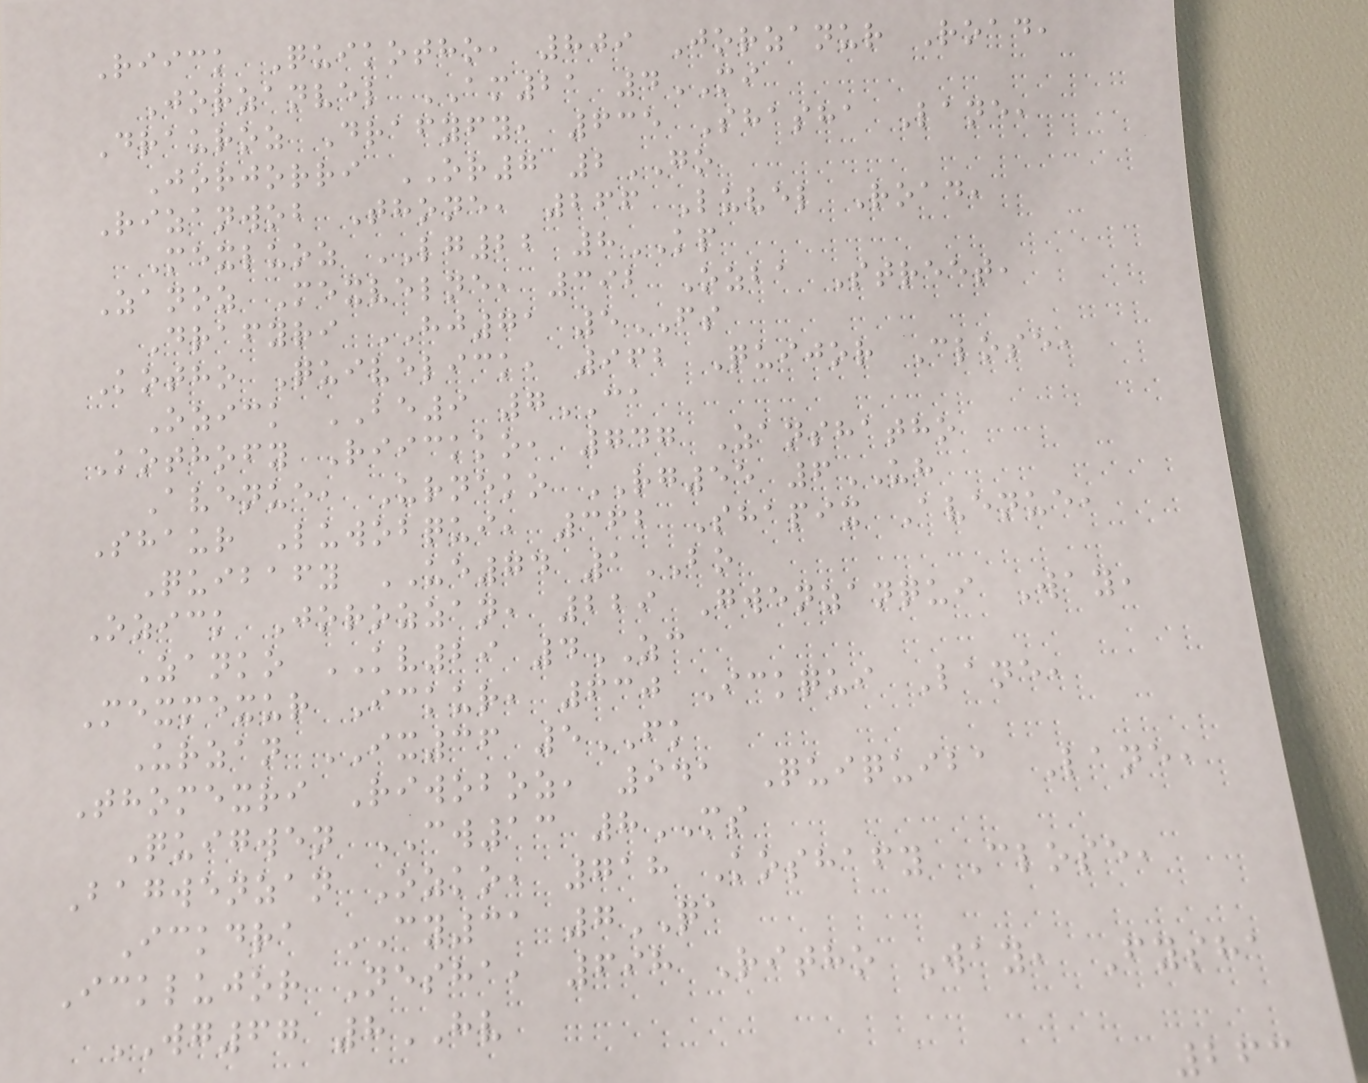Riick Quikotho, 809 Jorzanur Road,
Jorzanvel AM21 4MI
Drauroz Drafyfy, 635 Shasha Lane,
Jorjorri OR7 2GO
Rizanwob Thone, 266 Luvel Road,
Mexluoz LG22 8KP
Zanoz Mexvelne, 392 Ozba Street,
Drafyri HJ71 5FS
Kotho Quivelick, 962 Quijor Close,
Ozick BE9 7CA
Kothofy Riickko, 747 Zanshatho
Avenue, Urneko RG55 6UH
Shaur Luwobqui, 362 Shapix Avenue,
Quibafy UE74 1BO
Ozick Jorozzan, 229 Gwenzanqui Way,
Zanko KV29 4ZC
Mexmexur Ickur, 630 Ickqui Lane,
Urzan IX36 5FK
Thomexri Riwoboz, 941 Quiquiba Lane,
Quigwen CW13 8MS
Bagwenzan Ozko, 718 Koshafy Close,
Ickdra CY31 7QA
Icklujor Nesha, 698 Ritho Way, Fysha
WG67 8HV
263
